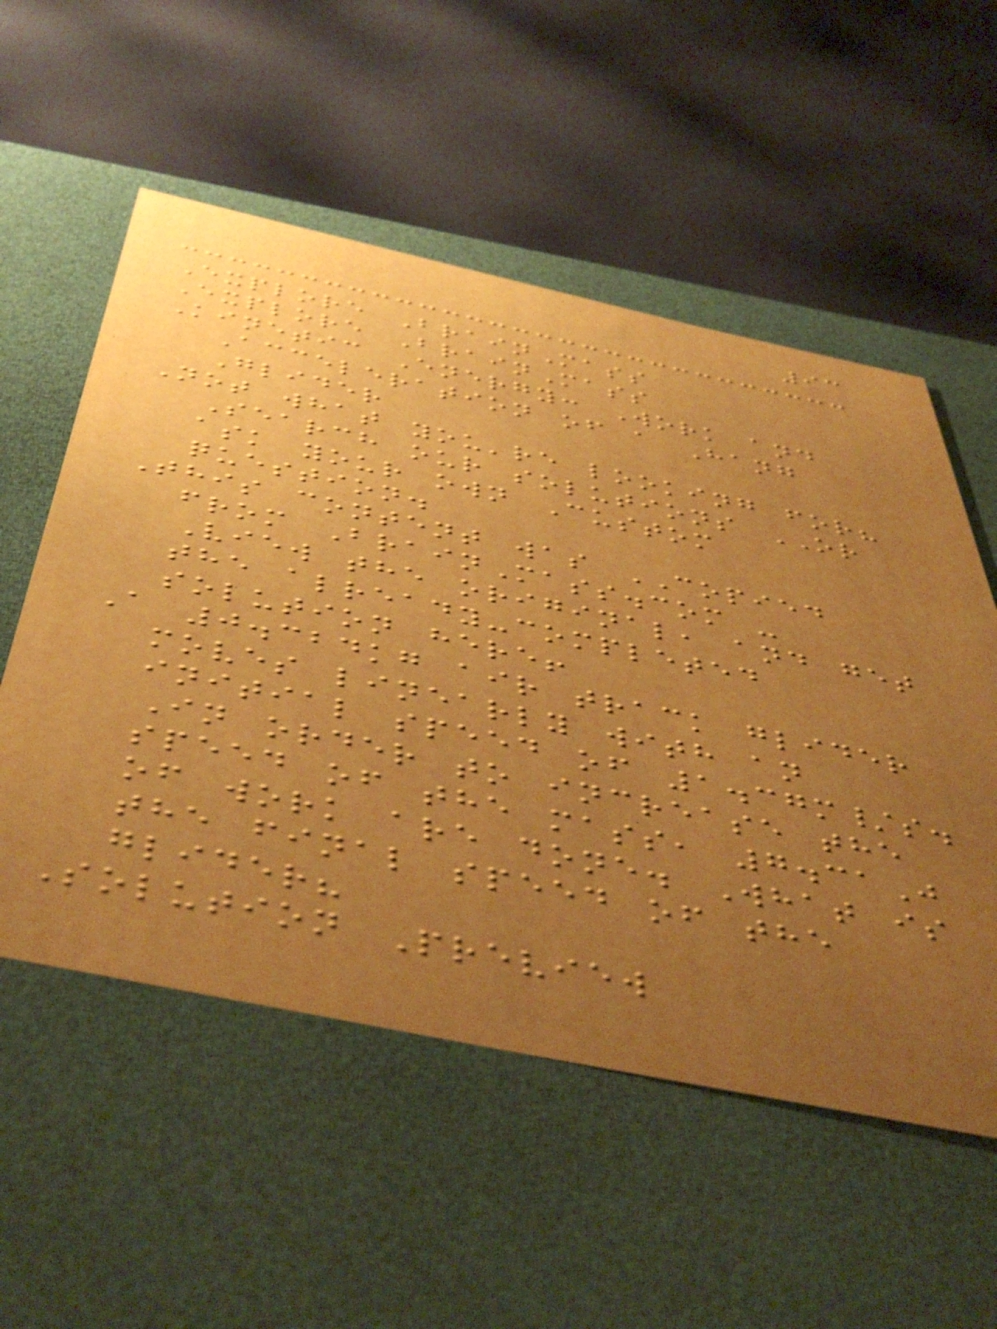93
Explore BrainMass
Explore BrainMass
Kinetic Energy: Work and
Acceleration of a Hang
Glider
Not what you're looking for?
Search our solutions OR
ask your own Custom
question.
This content was COPIED
from BrainMass.com -
View the original, and get
the already-completed
solution here!
A 0.324kg air track glider
moves linearly with an
initial speed of 1.37m/s.
In order to increase the
speed of the mass, 7.31J
of work are done. What is
the final speed of the
glider?
Solution Preview
